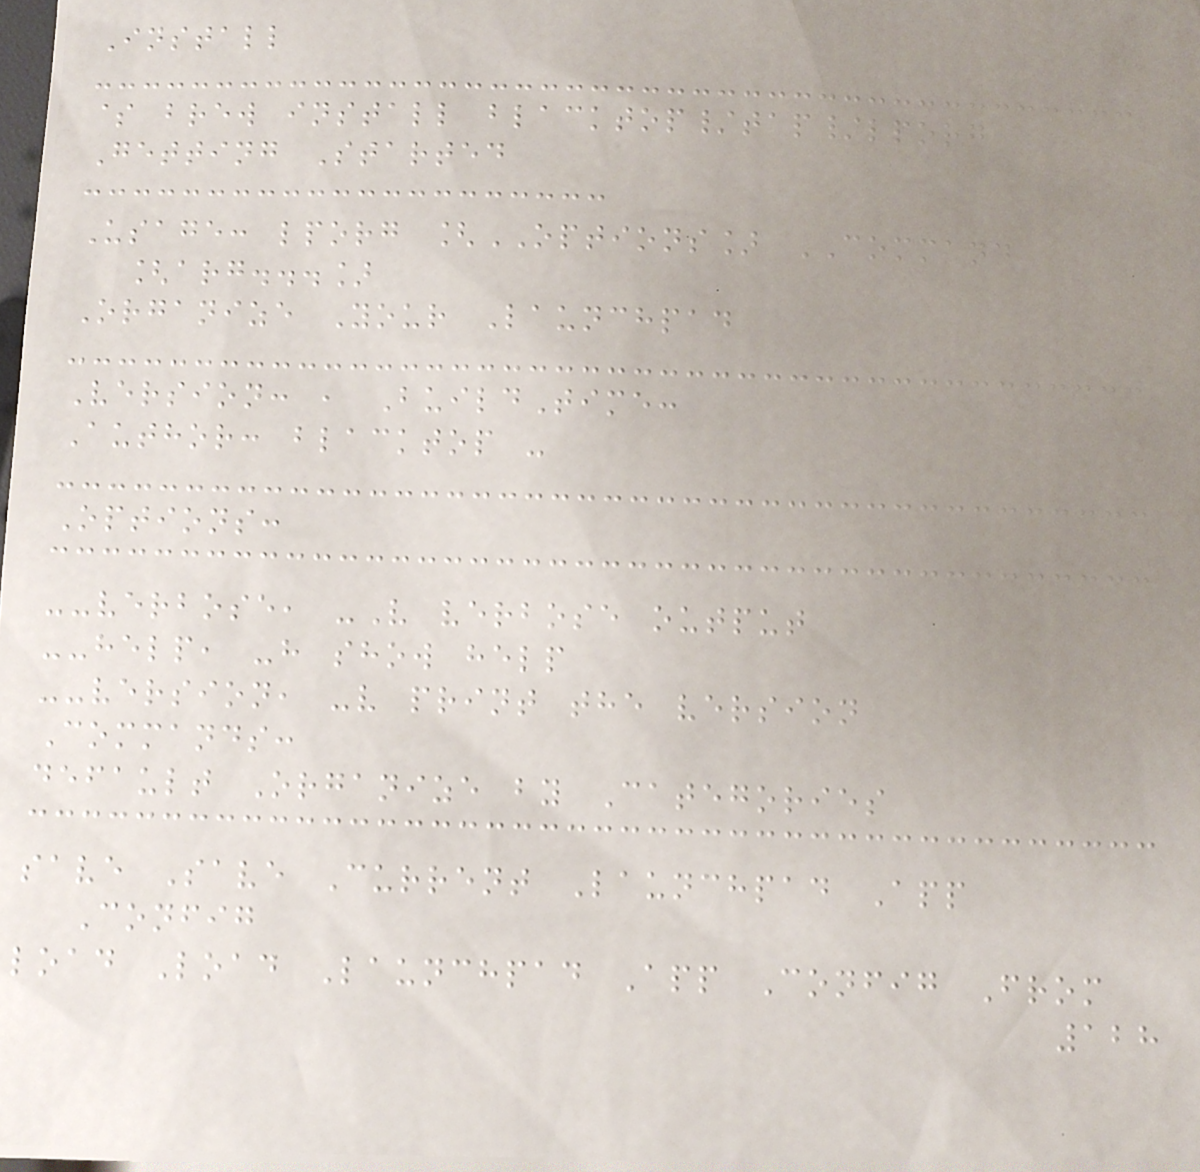Install
$ brew install blacktop/tap/lporg
Getting Started
Usage: lporg [OPTIONS] COMMAND
[arg...]
Organize Your Launchpad
Version: , BuildTime:
Author: blacktop -
Options:
--verbose, -V verbose output
--help, -h show help
--version, -v print the version
Commands:
default Organize by Categories
save Save Current Launchpad App
Config
load Load Launchpad App Config From
128
